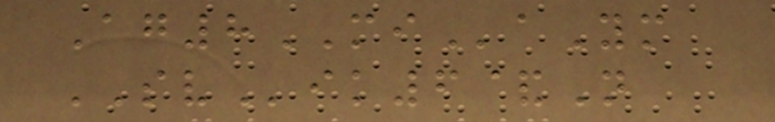Ag8MIaYm
SVik6&N
